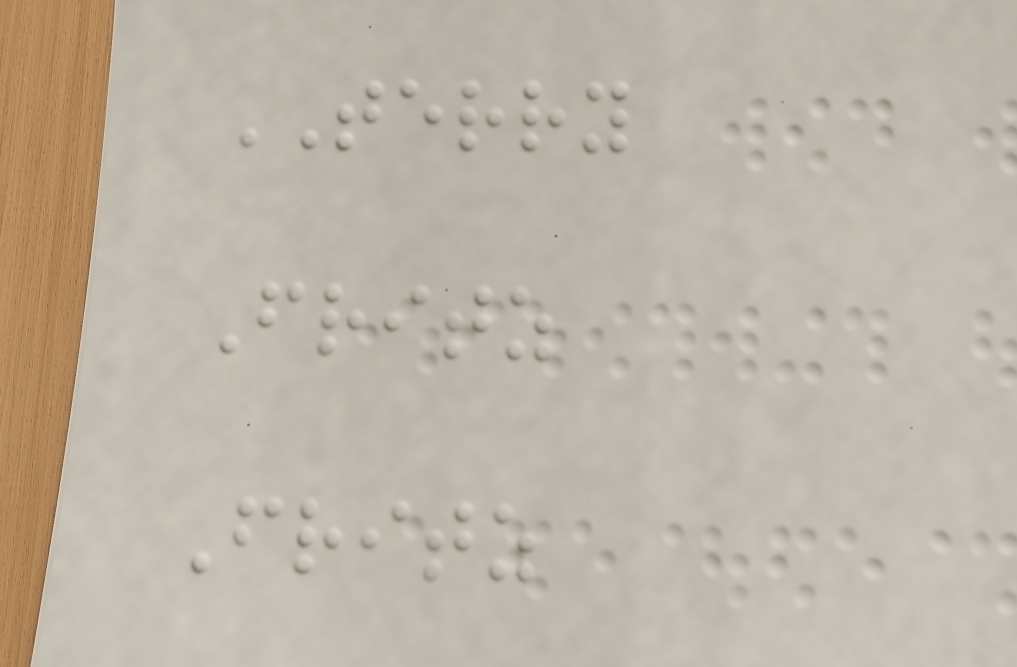TERRY
Fritz
Fritz
